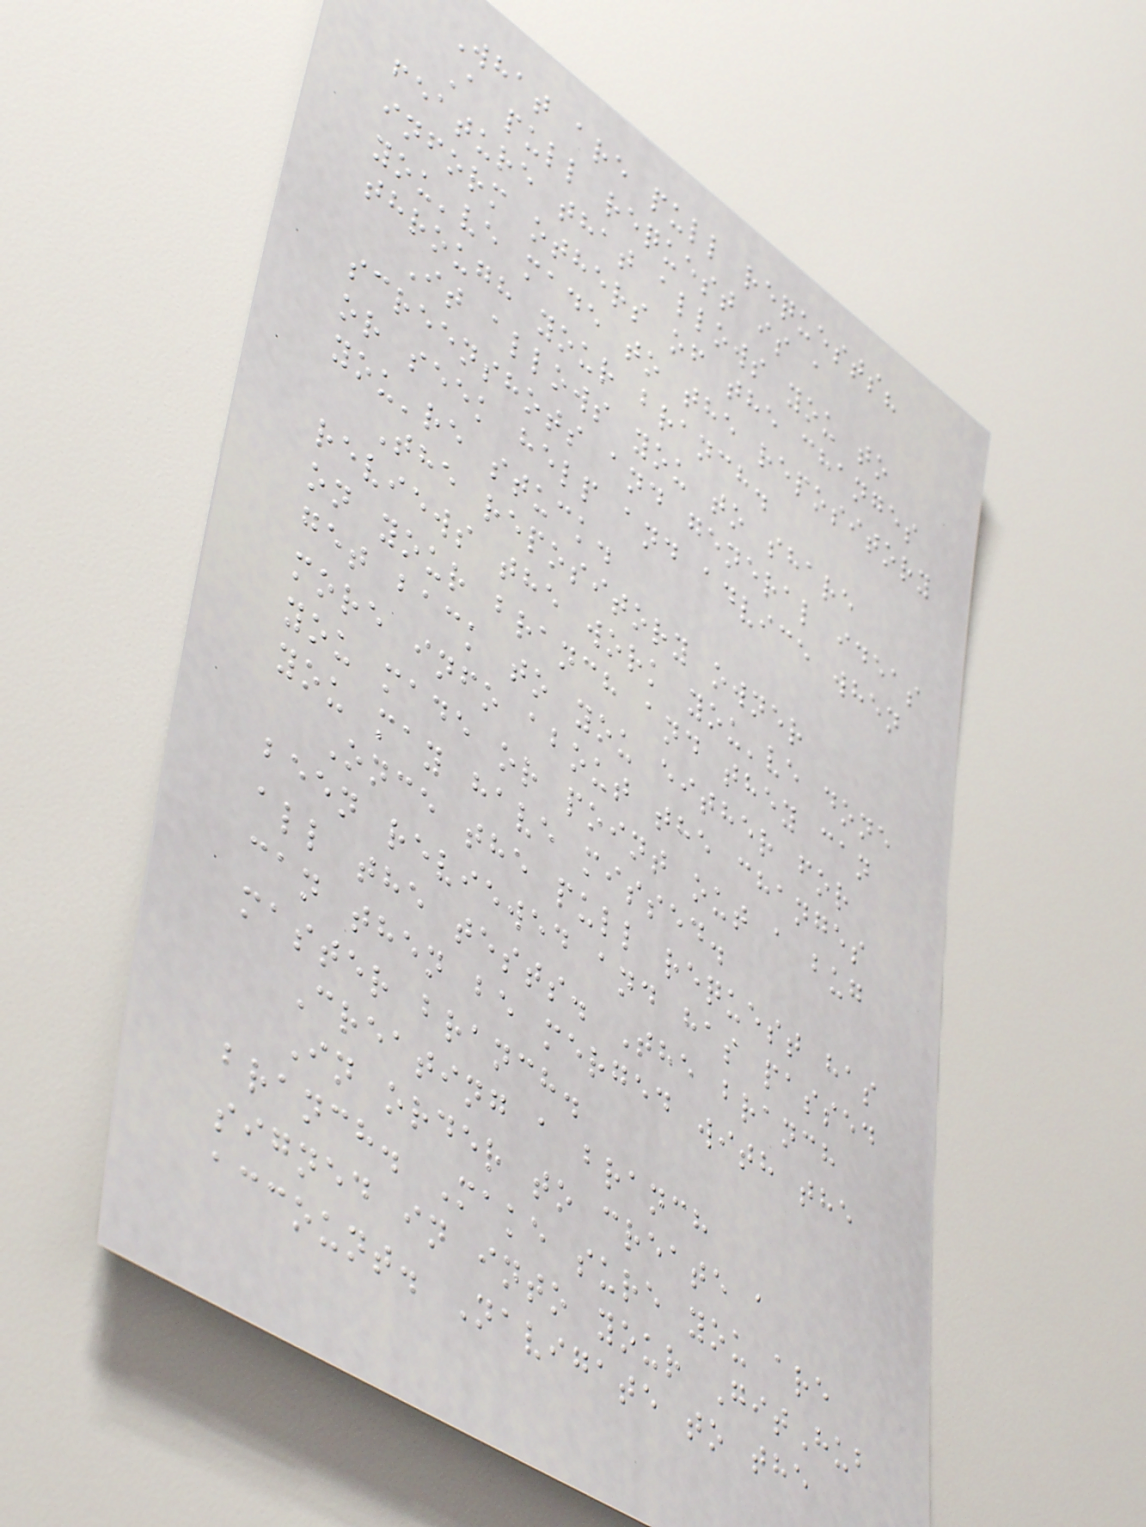What are pull requests?
A pull request is a
feature that allows you to
inform others of the changes
you've made to the repository
through your branch.
It allows you to share
screenshots and general ideas
or seek help and advice when
you're stuck.
The repository owner
reviews the work you've done
on your branch and they can
get back to you either for
more info about the changes
you made or point out a bug
you may have missed.
Once the pull request has
been reviewed and has passed
all the tests. The branch
can then be merged with the
master branch.
Creating a branch
In order to create a
branch. Make sure you are
signed in into your GitHub
account. Navigate to the
